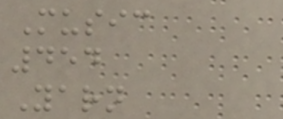Music
454
Yarn
